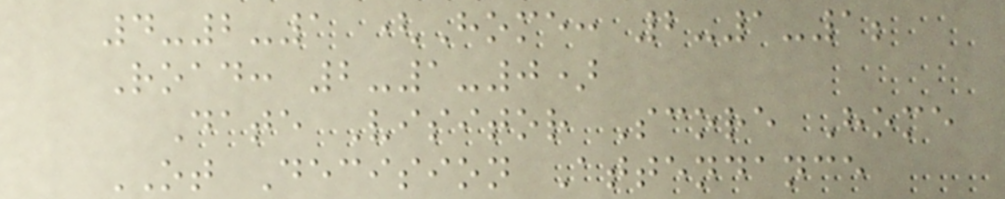4-2-1 (Home: 2-1-1;
Road: 2-1-0)
Date Visitor Score Home
OT Decision Attendance
